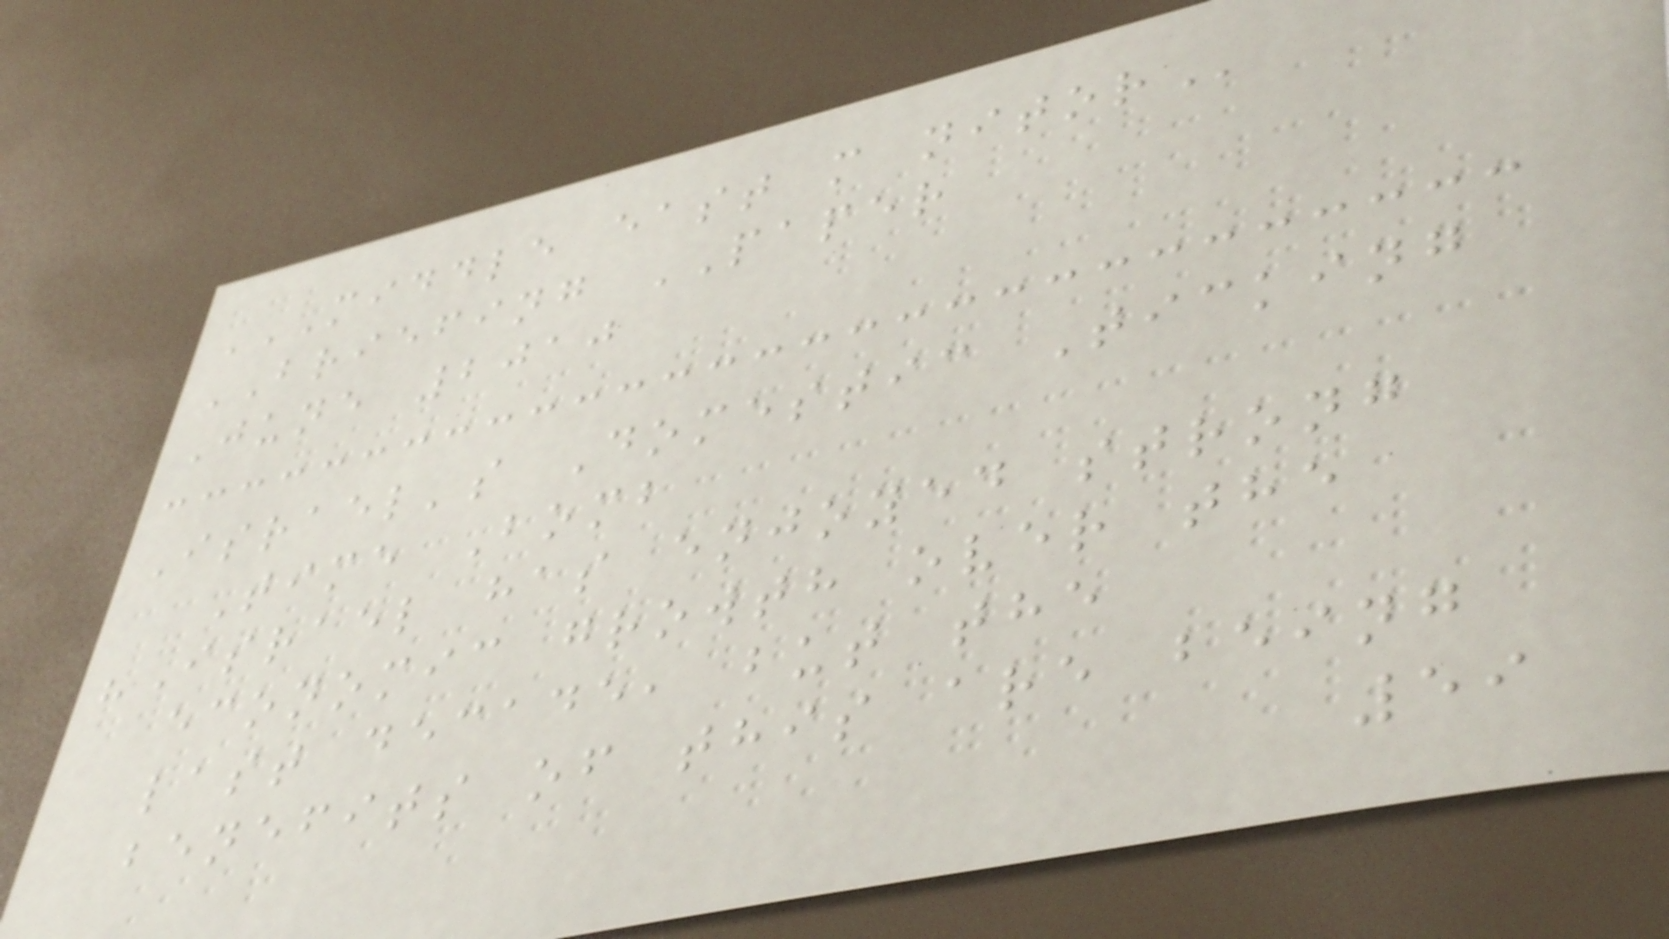MIDDLE EAST M NITOR
BRIEFING PAPER
June 2010
Israel's Domestic Ticking
Time Bomb
"Israel has enjoyed strong
economic growth over the
last decade, but the
benefits of this are being
59
